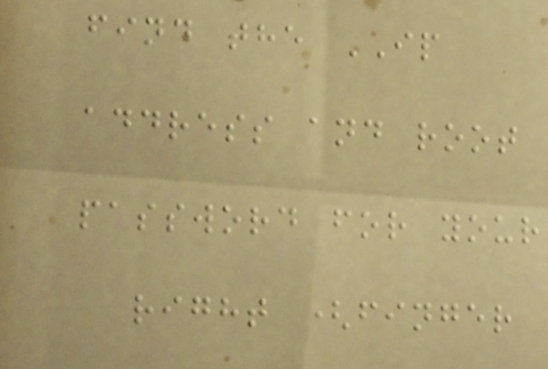find the IP
address and root
password for your
right (finger
